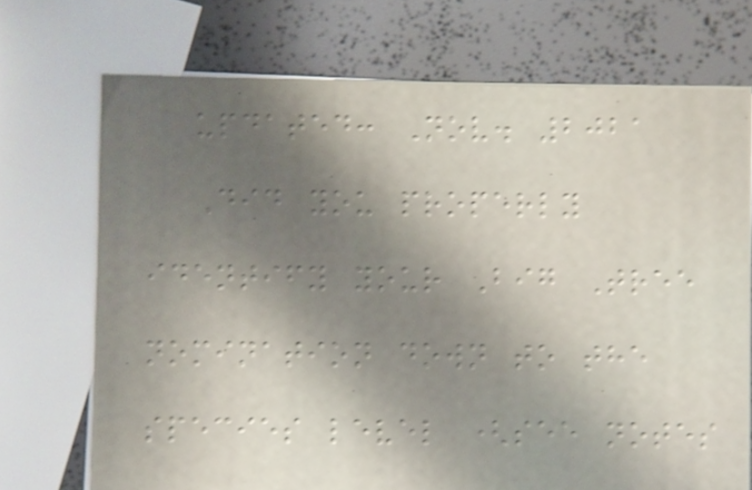updated: Nov. 2021
Did you properly
identify your Big Tree
nomination down to the
species level (see notes
